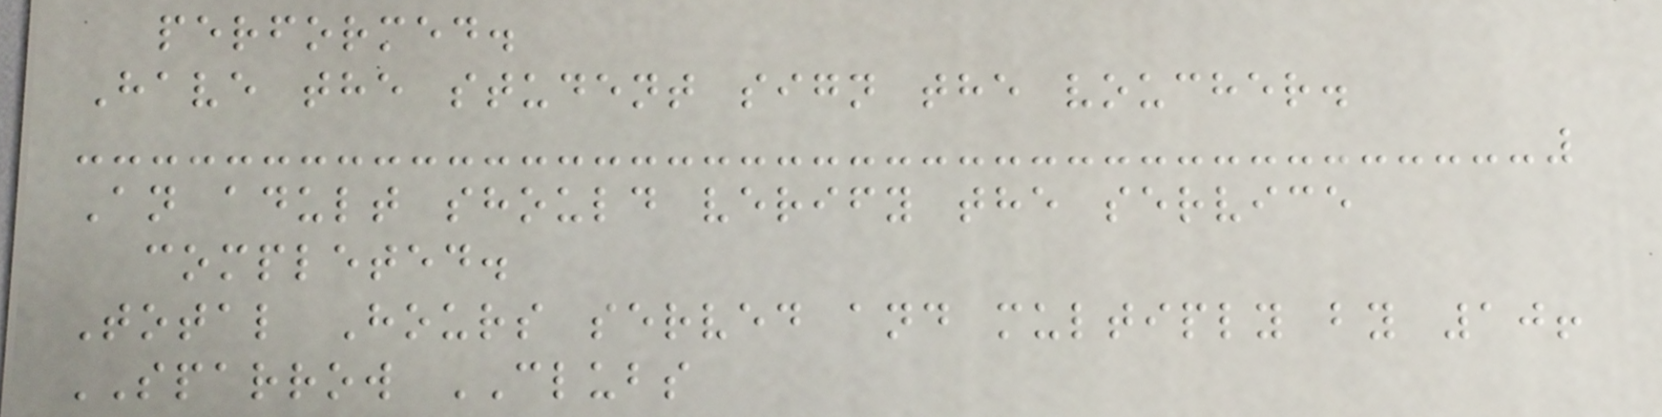performed.
Have the student sign the voucher.
An adult should verify the service
completed.
Total Hours served and multiply by 10!
SPARROW CLUBS
